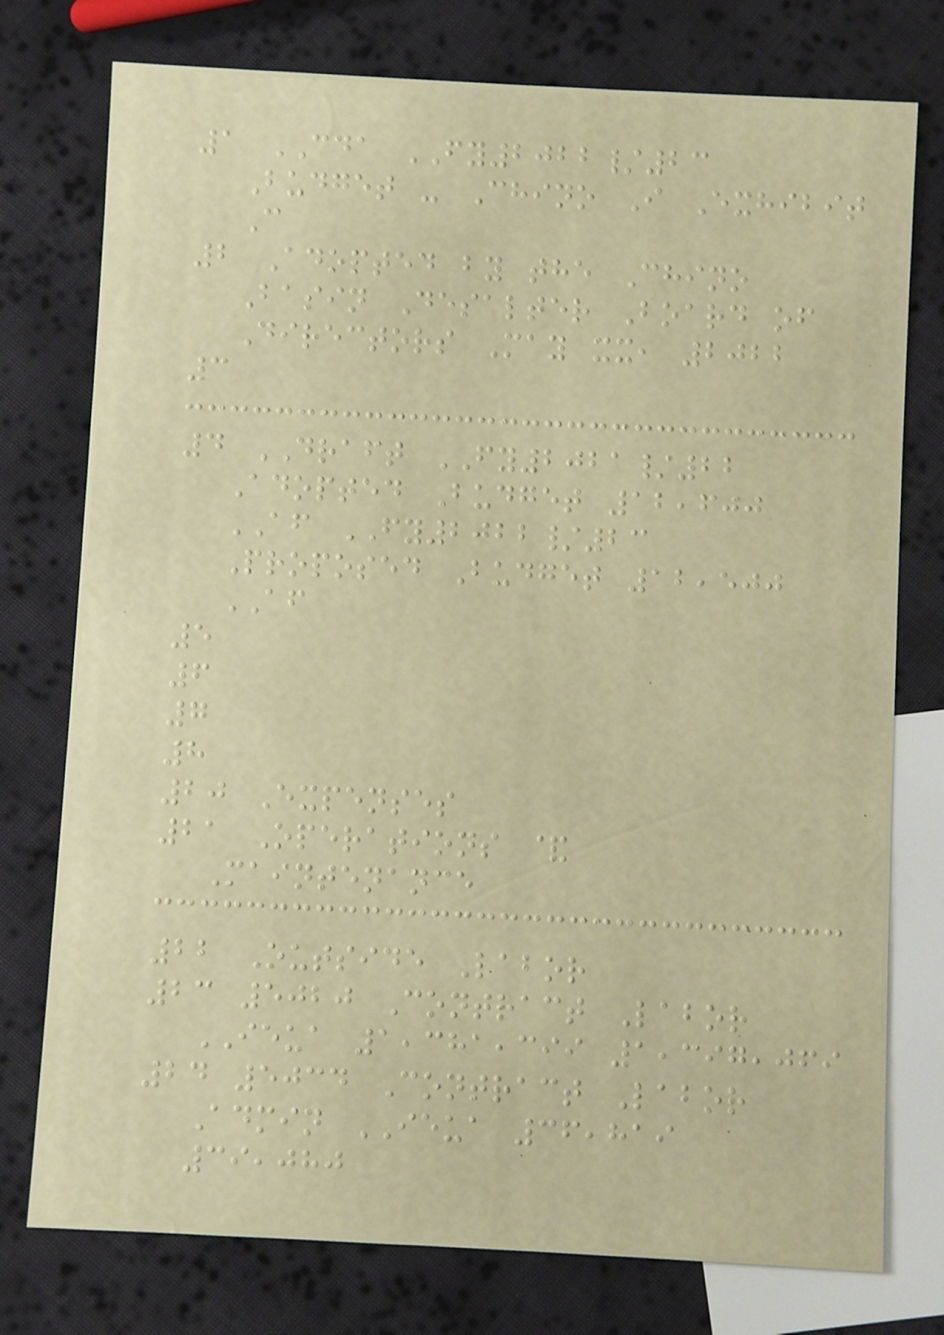1 CDA FY2022/23
Budget - Chino I Exhibit
C
2 Adopted by the Chino
Basin Desalter Board of
Directors May xx, 2022
3
4 DRAFT FY2021/22
Adopted Budget 12,600
AF FY2022/23
Proposed Budget 12,500
AF
5
6
7
8
20 Expenses
21 Operations &
Maintenance
22 Outside Labor
23 5020 Contract Labor
IEUA 1,381,399 1,397,069
24 5034 Contract Labor
Admin IEUA 36,819
39,080
